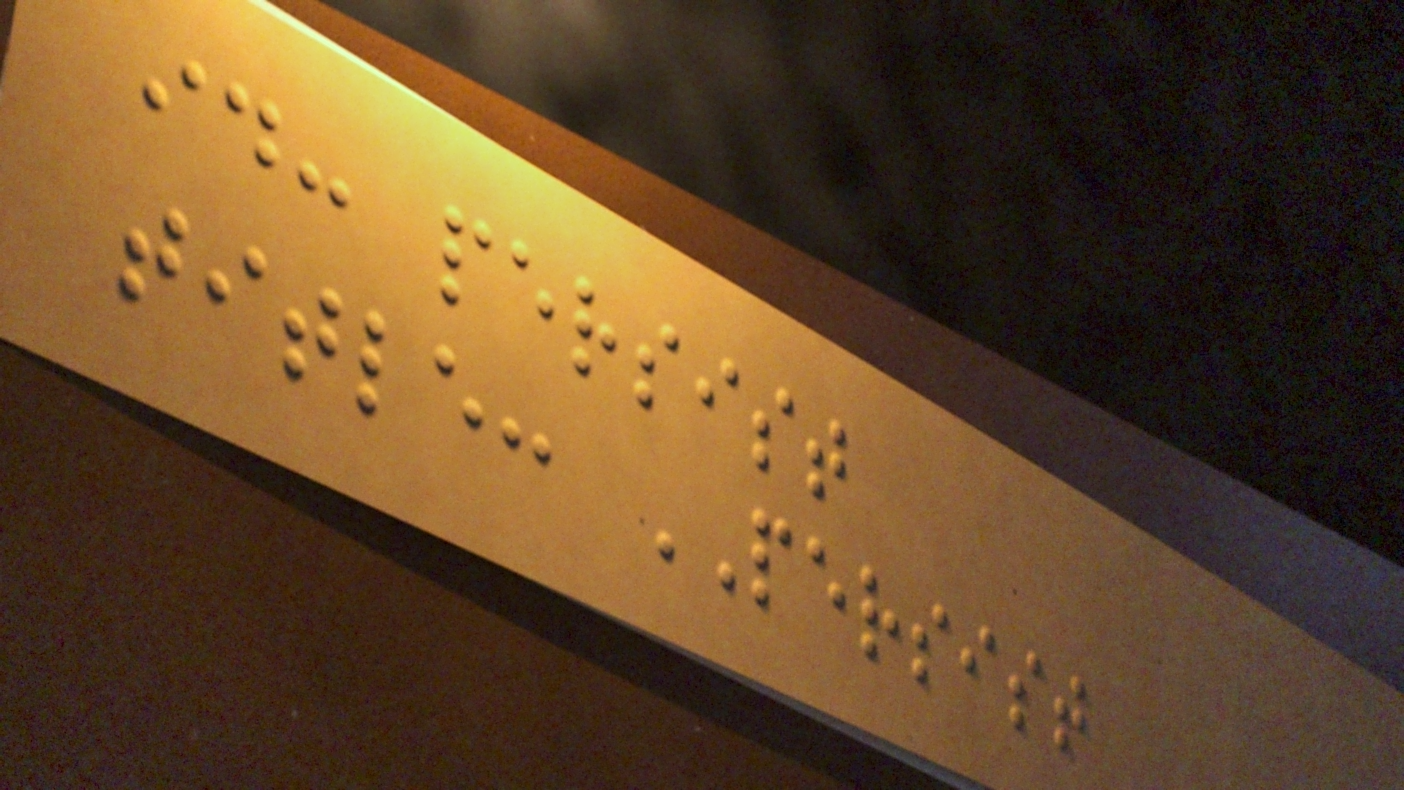id: persist
title: PERSIST
